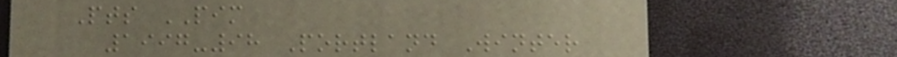Pts PIM
1997-98 Portland Winter
